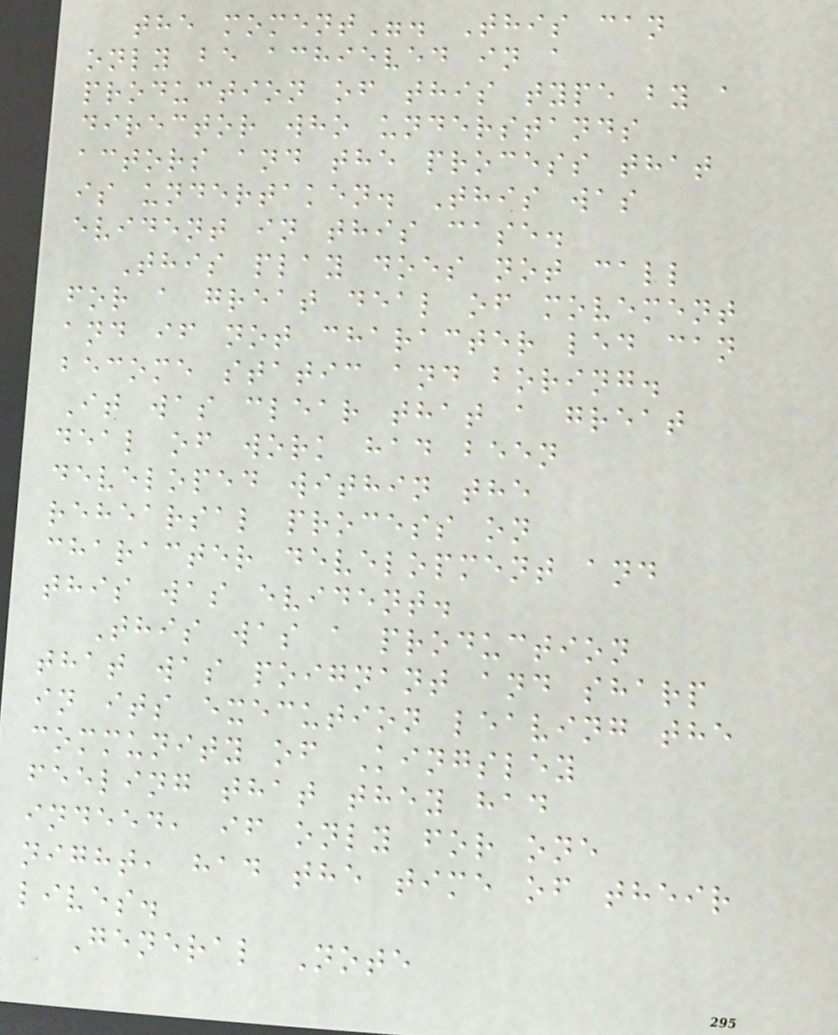the moment". This can
only be achieved in a
production of this type by a
director who understands
actors and the process that
is undertaken. This was
evident in this case.
This play does not call
for a great deal of movement
and if not character led can
become static and boring.
It was clear that a great
deal of work had been
developed within the
rehearsal process on
character development and
this was evident.
This was a production
that was poignant and sharp
in its execution leaving the
community of Kingsley
feeling that they had
indeed, if only for one
night, had the time of their
lives.
General Note
